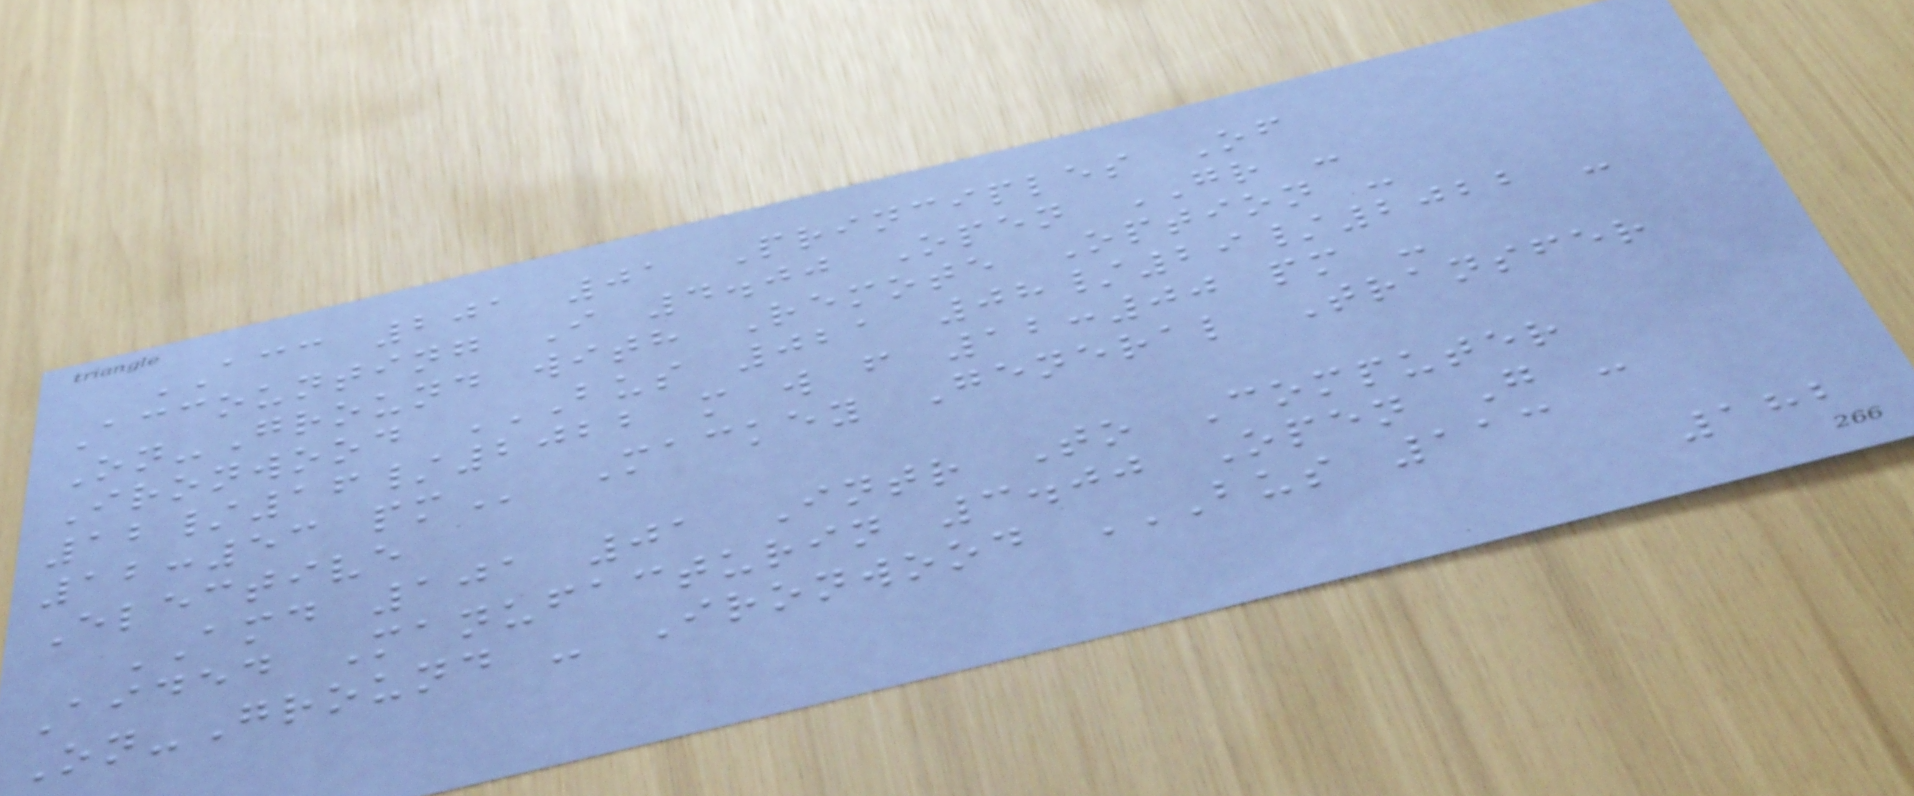ACC 201 01 Principles Of
Accounting I 4.00 Open GR -
On-Ground with Remote Option -
Ironwood BUS 021 08/29/2022 -
12/16/2022 M W F 12:00 PM -
12:53 PM Mackey General Transfer
Elective
AMD 101 01 Intr To Computer
Aided Manufacturin 3.00 Open G -
On-Ground - Ironwood BUS 113
182
